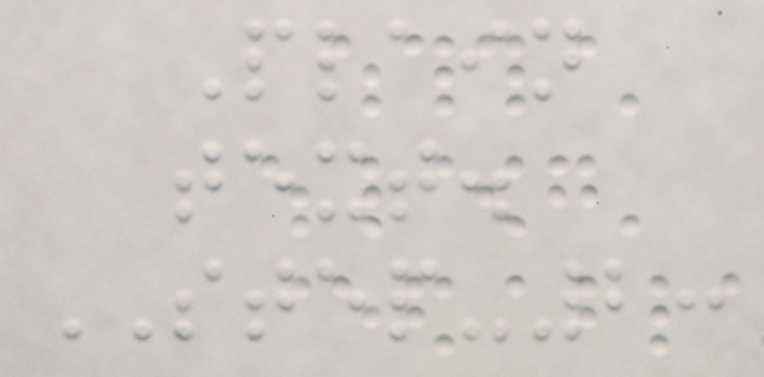Plain
text.
STEP-2:
